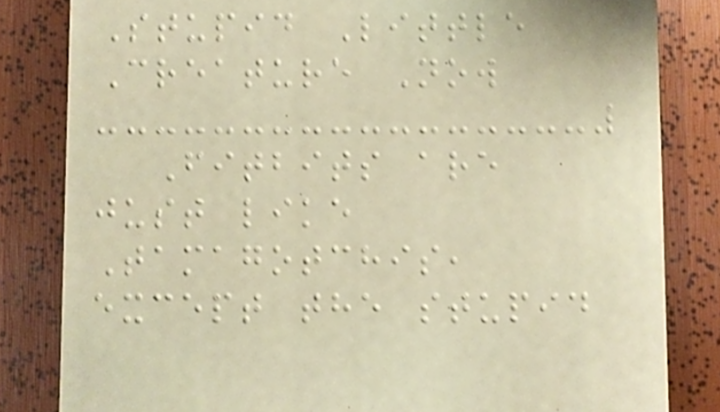Stupid Little
Creature Now
Fitbits are
just like
Tamagotchis,
except the stupid
